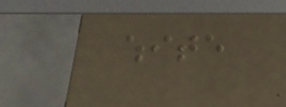white
